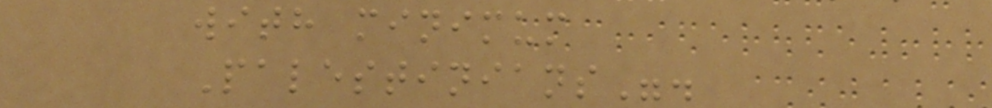with minimum
Palestinians".
